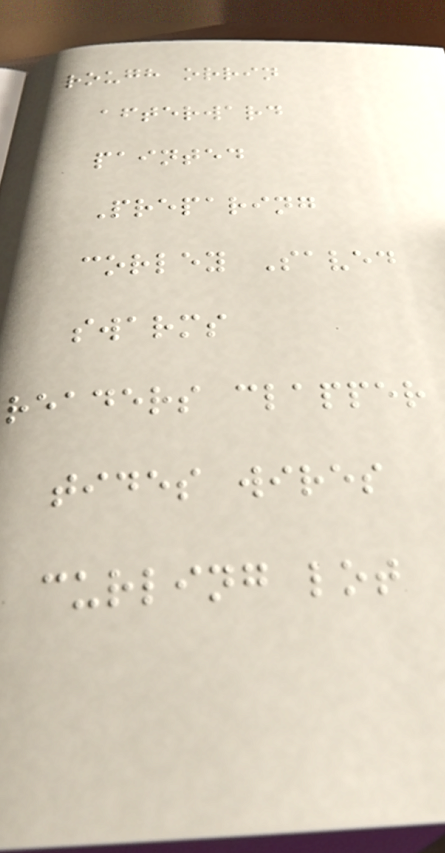rough orrin
afterward
painted
Preparing
corley Saved
swarms
readers clapper
tides wires
curling lot
